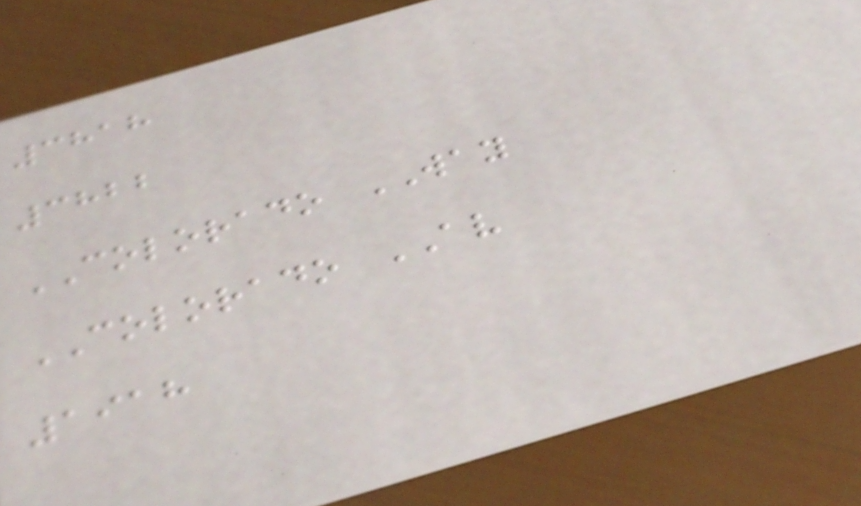3818
3822
COLORADO WAY
COLORADO AV
1918
